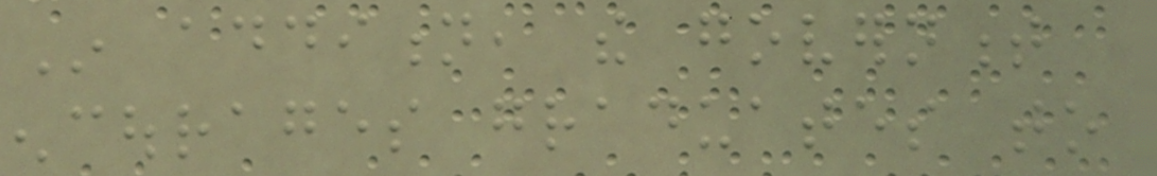In addition, the government
encourages graduates to
